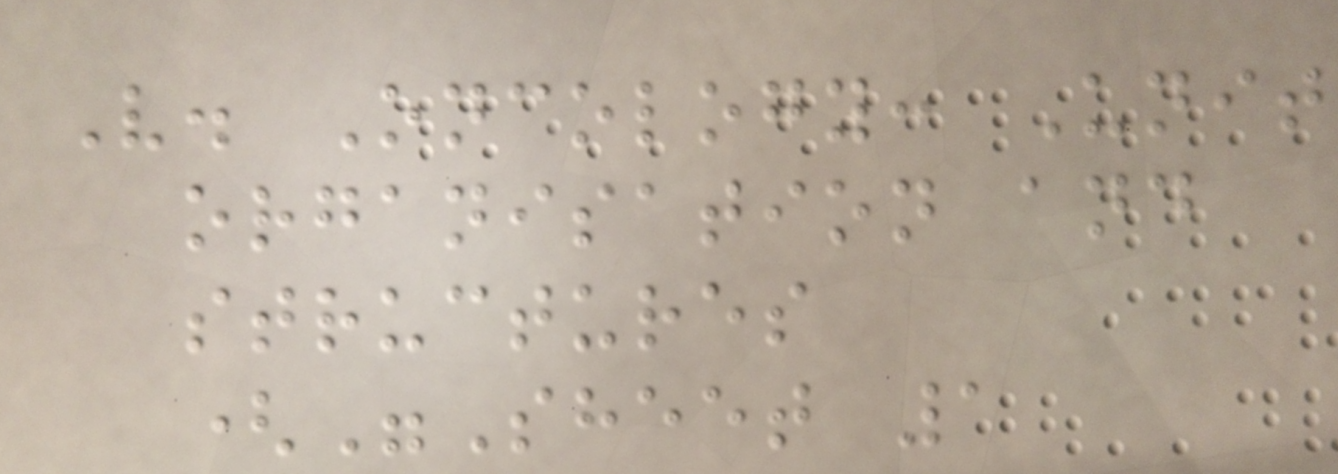V. Oncology: Unit
organisation and
structures
("Sheet 1
